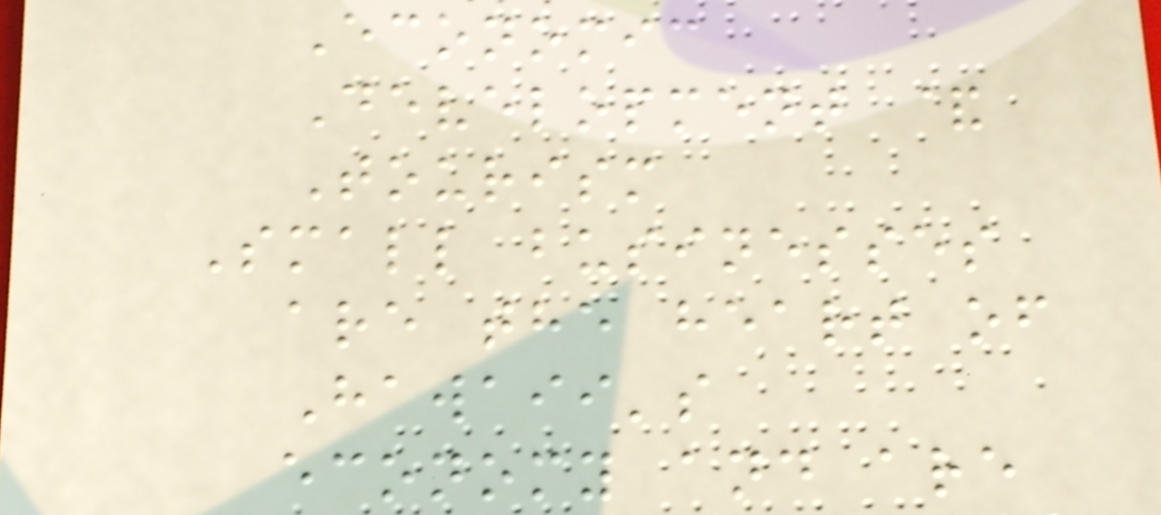Economic
Development &
Tourism
Small businesses
are the heart of
Hawaii's
economy and are
